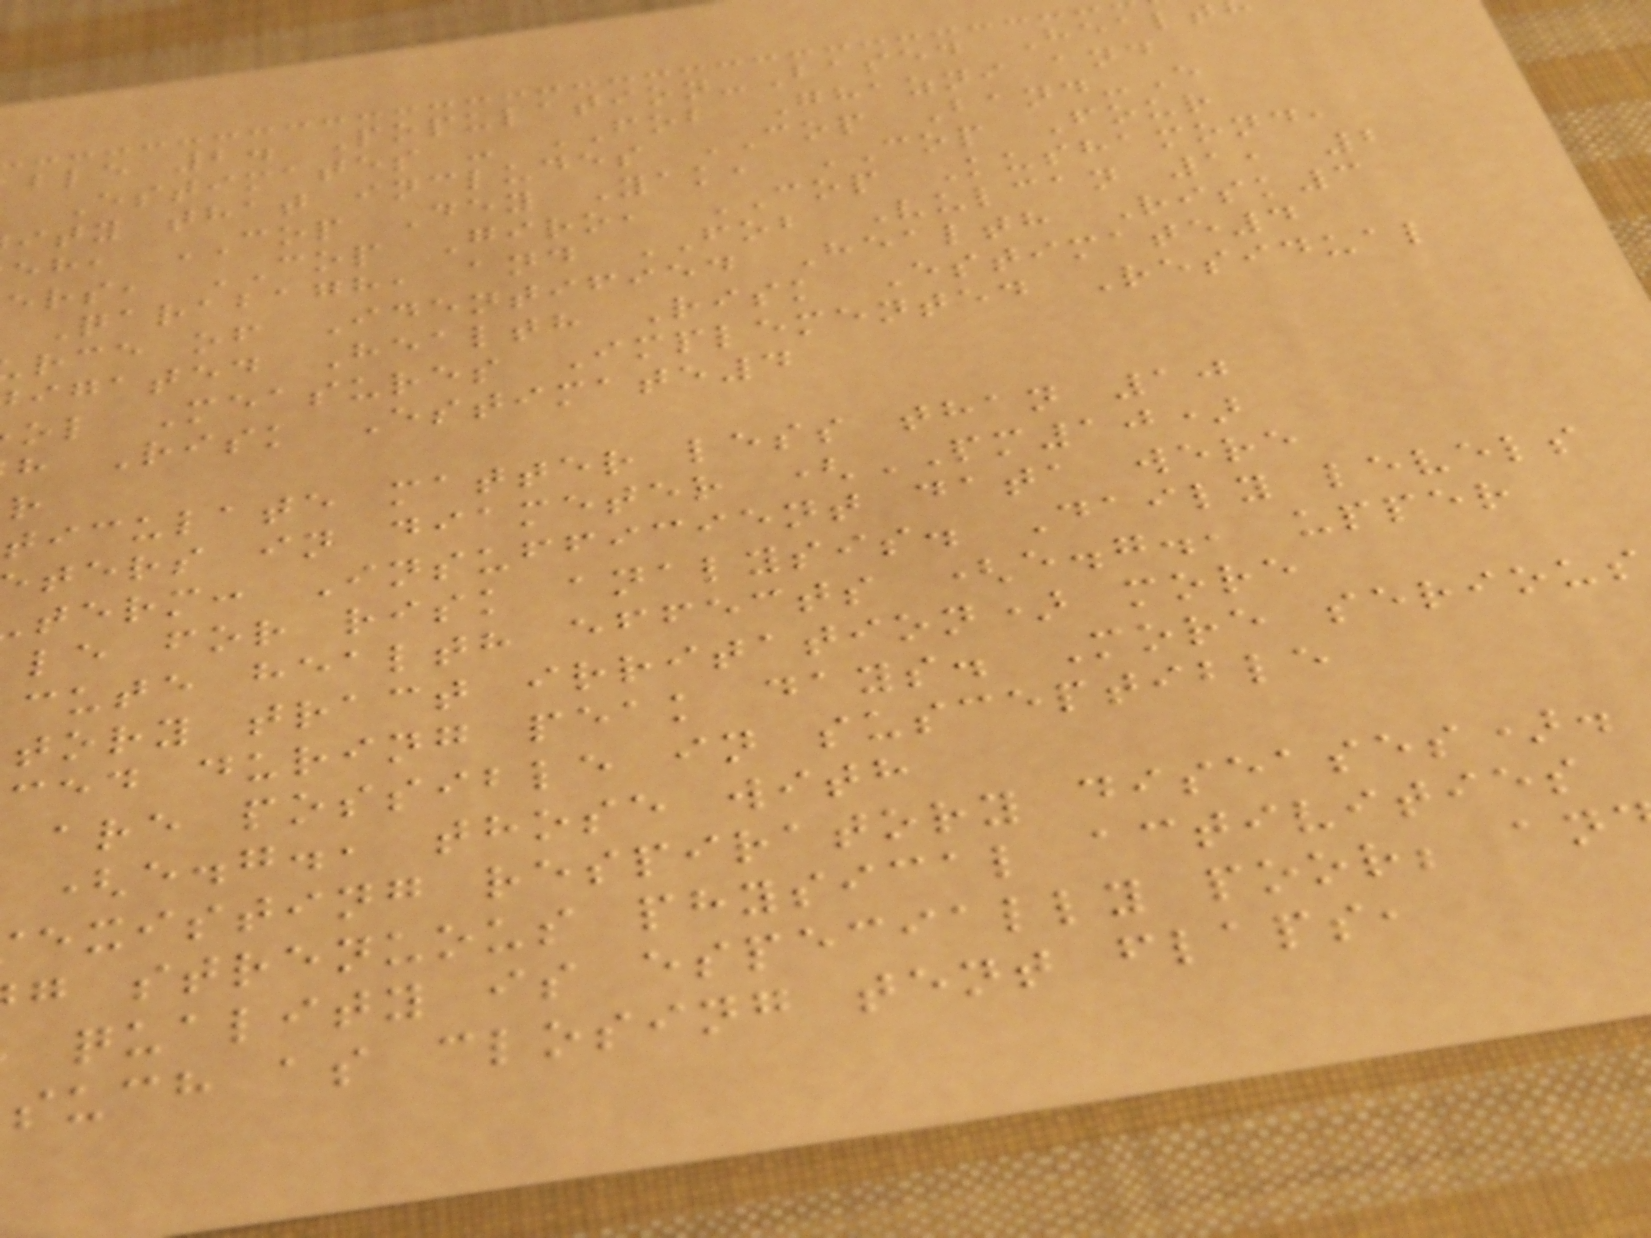ble 2. Population-Based Healt
Estimates - FOB Ghazni and
ity that includes COP Band-E
eh, COP Dey Yak, COP Four
ers, COP Giro, COP Kushamond,
Qarabagh, and FOB Vulcan 1, 2
rce of Identified Health Risk3
igated Health Risk Estimate4
ol Measures Implemented Residual
h Risk Estimate4
ticulate matter less than 10
ters in diameter (PM10)
term: Insufficient data were
le for risk analysis. Daily levels
cute health effects (e.g., upper
tory tract irritation) more
ced during peak days. More serious
are possible in susceptible
(e.g., those with
existing respiratory diseases).
g strenuous physical activities
quality is especially poor; an
such as closing tent flaps,
